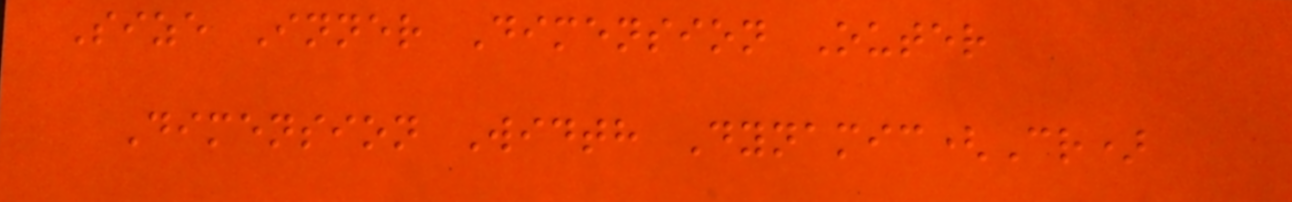Size Inner Dimension Outer
Dimension Width Dynamic(Cr)
